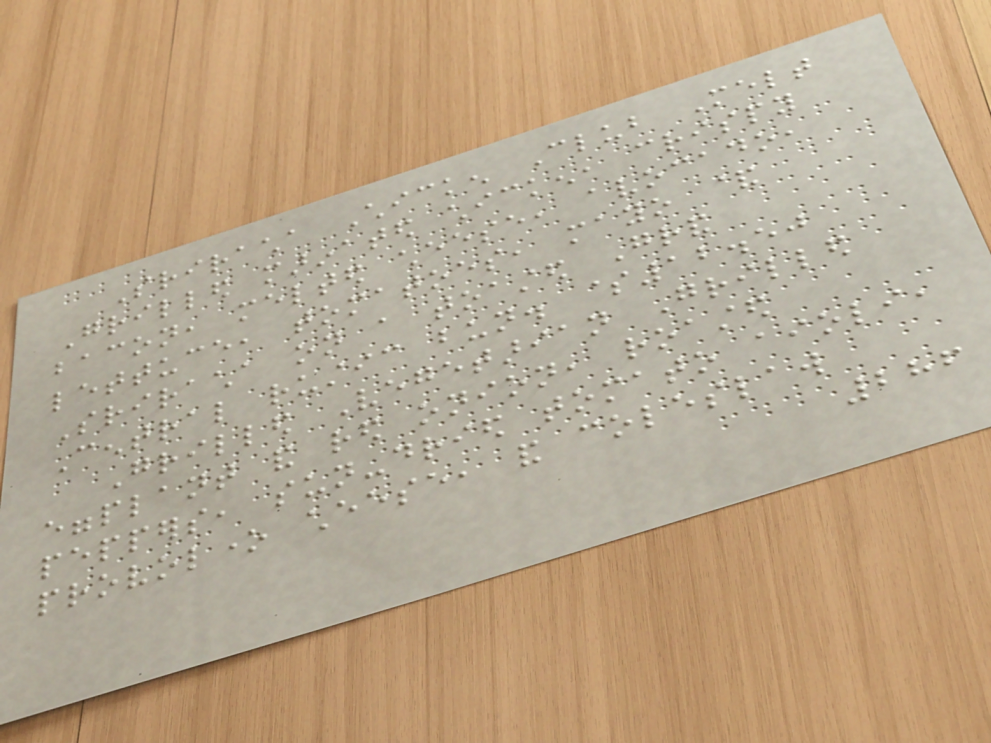Sriracha Chicken Club Melt
Grilled marinated chicken, crispy
bacon, melted cheese, avocado,
lettuce, tomatoes, mayo &
Sriracha on a toasted Grand
Central rustic bun. $12.50
Grilled Vegetarian Grilled
eggplant and red onion, roasted
peppers, sun-dried tomato aioli,
provolone cheese, and coleslaw
286
